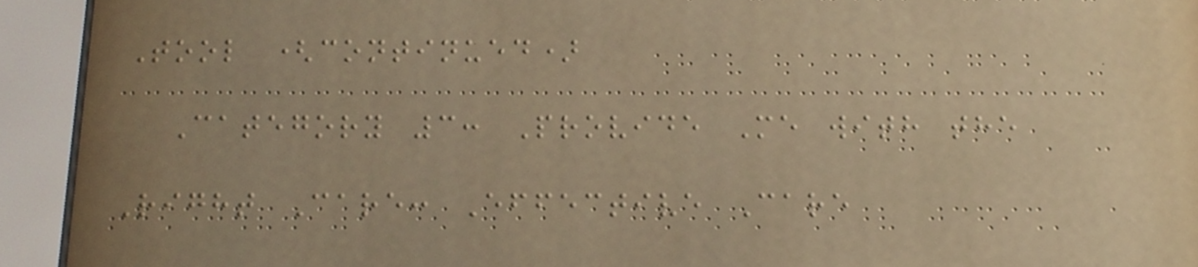Tool (continued)
Category 3: Provide Me with the
Right Care: Effective Care
